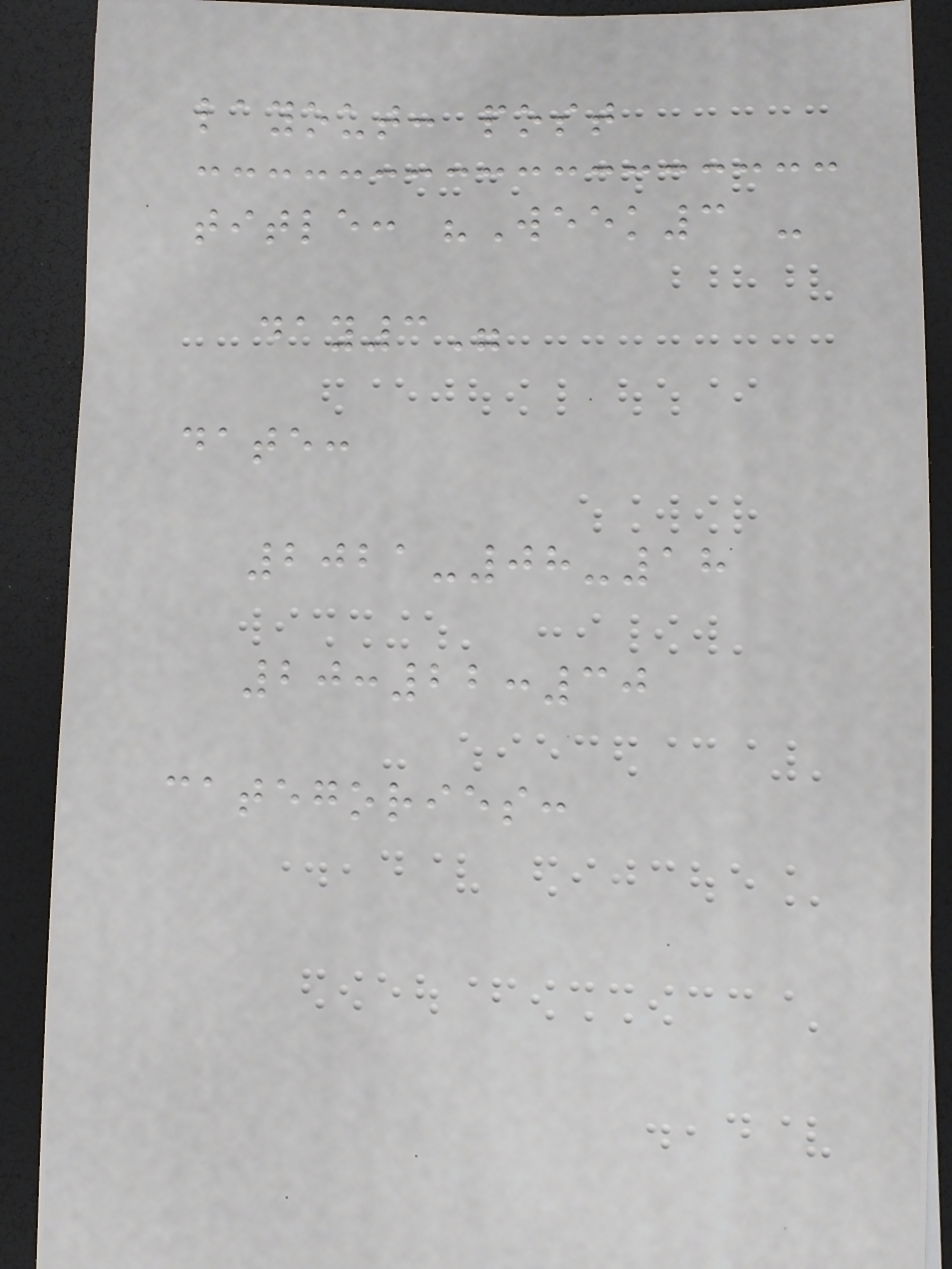layout: post
title: "Week3 -
day3"
date:
2021-08-18
20:22:30
categories:
